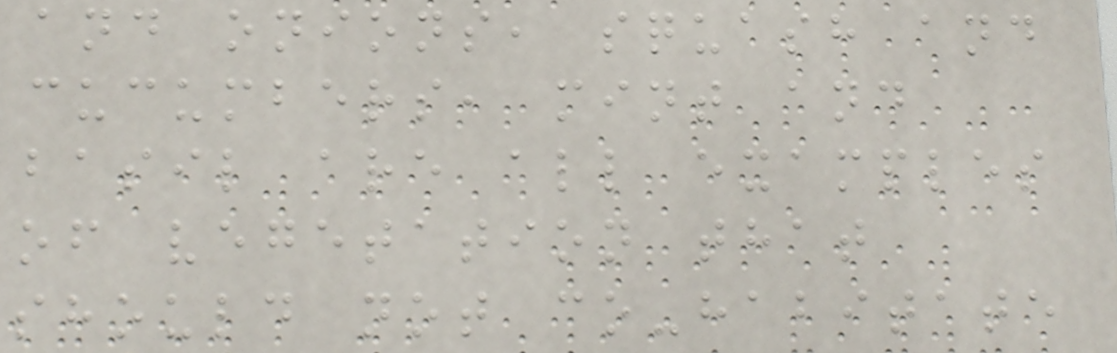and onions, squash and
cucumbers, mint and
basil are all examples
of vegetation that
should not co-habitate
